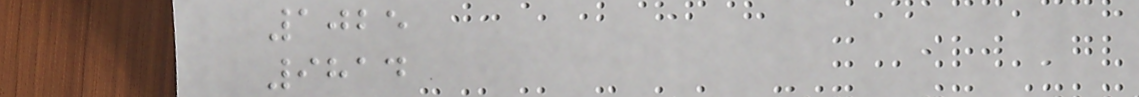1025
9814
